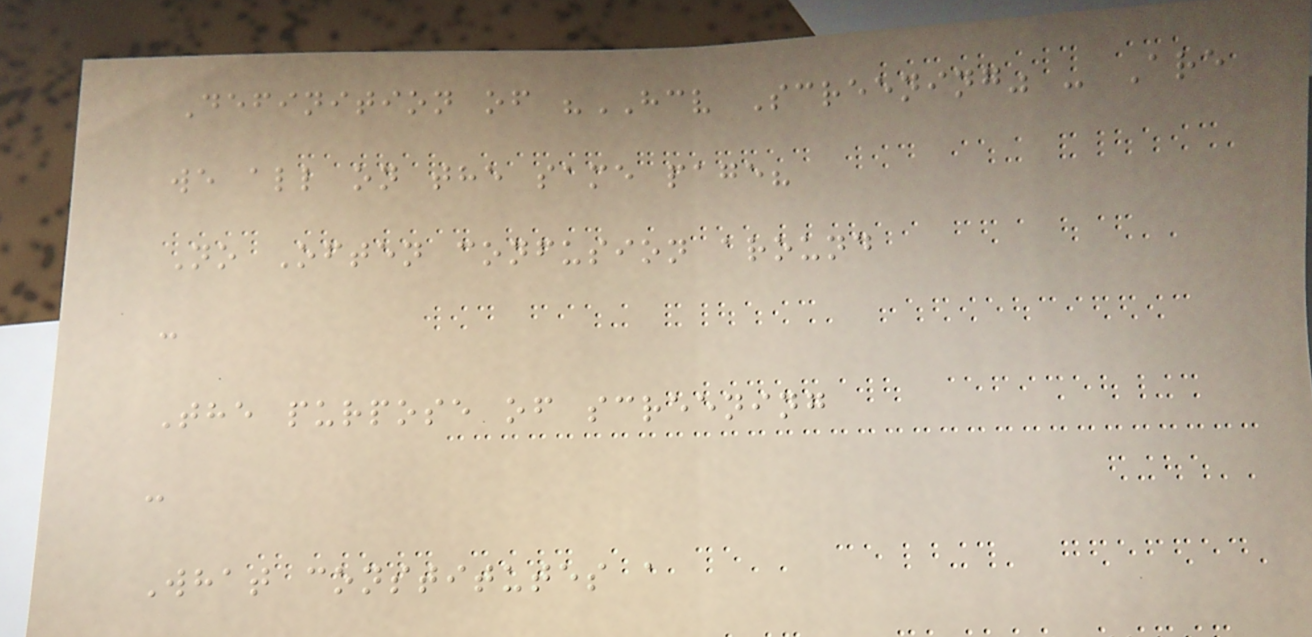Definition of "HCV Screening" - Are
we all on the same page?
No Often confusion around
:
The purpose of screening
:
What constitutes a
